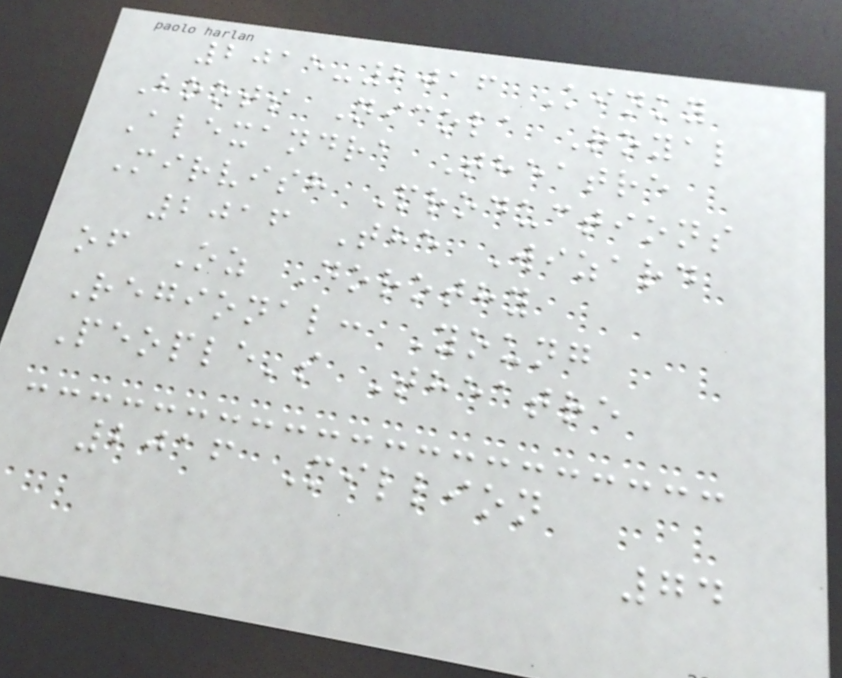2015-2016 Kinky
Boots Nicola Royal
Alexandra Theatre
Mirvish Productions
2016 The Wizard
of Oz Dorothy
Regional: Young
People's Theatre
2016 Million
74
